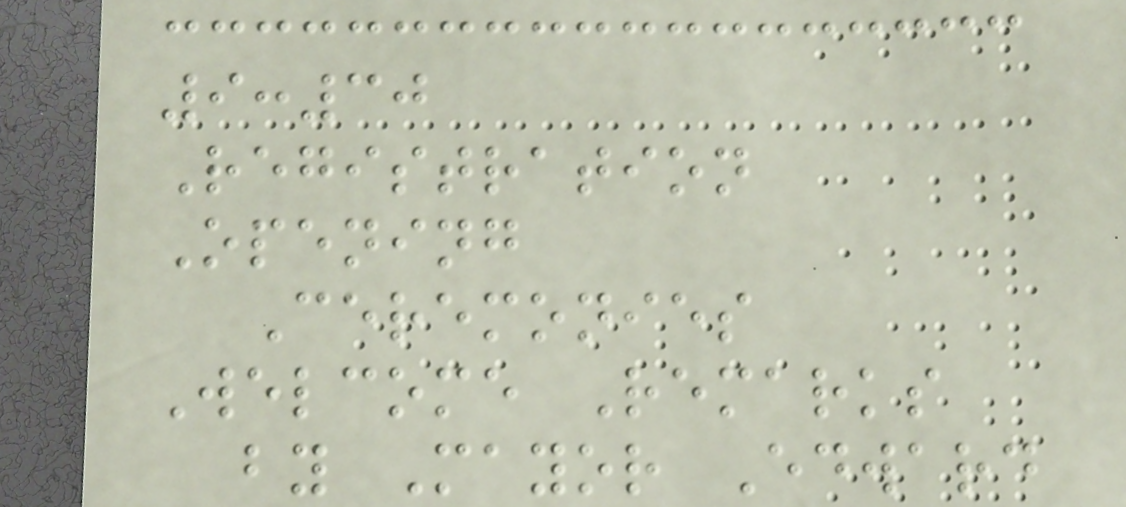9:30
Registration
Opening
Ceremonies
Welcome Remarks
by Mayor Edward
